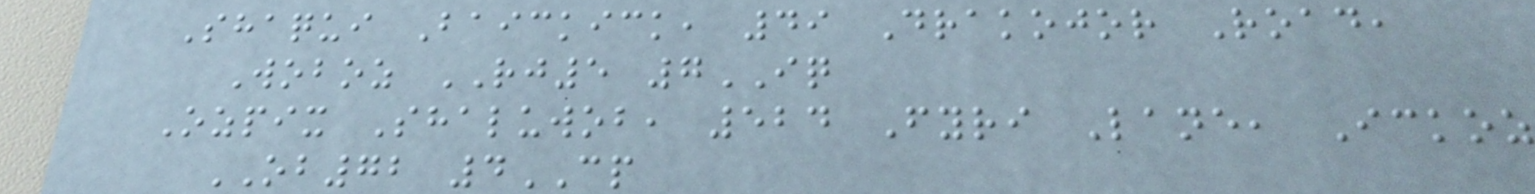Shaqui Baickick, 49 Drakojor Road,
Woboz RJ5 7IQ
Ozpix Shaluwob, 524 Fyri Lane, Ickoz
OB72 4CP
